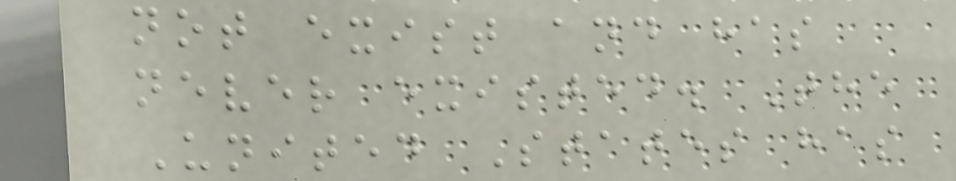not exist and has
never existed. The
United States has
